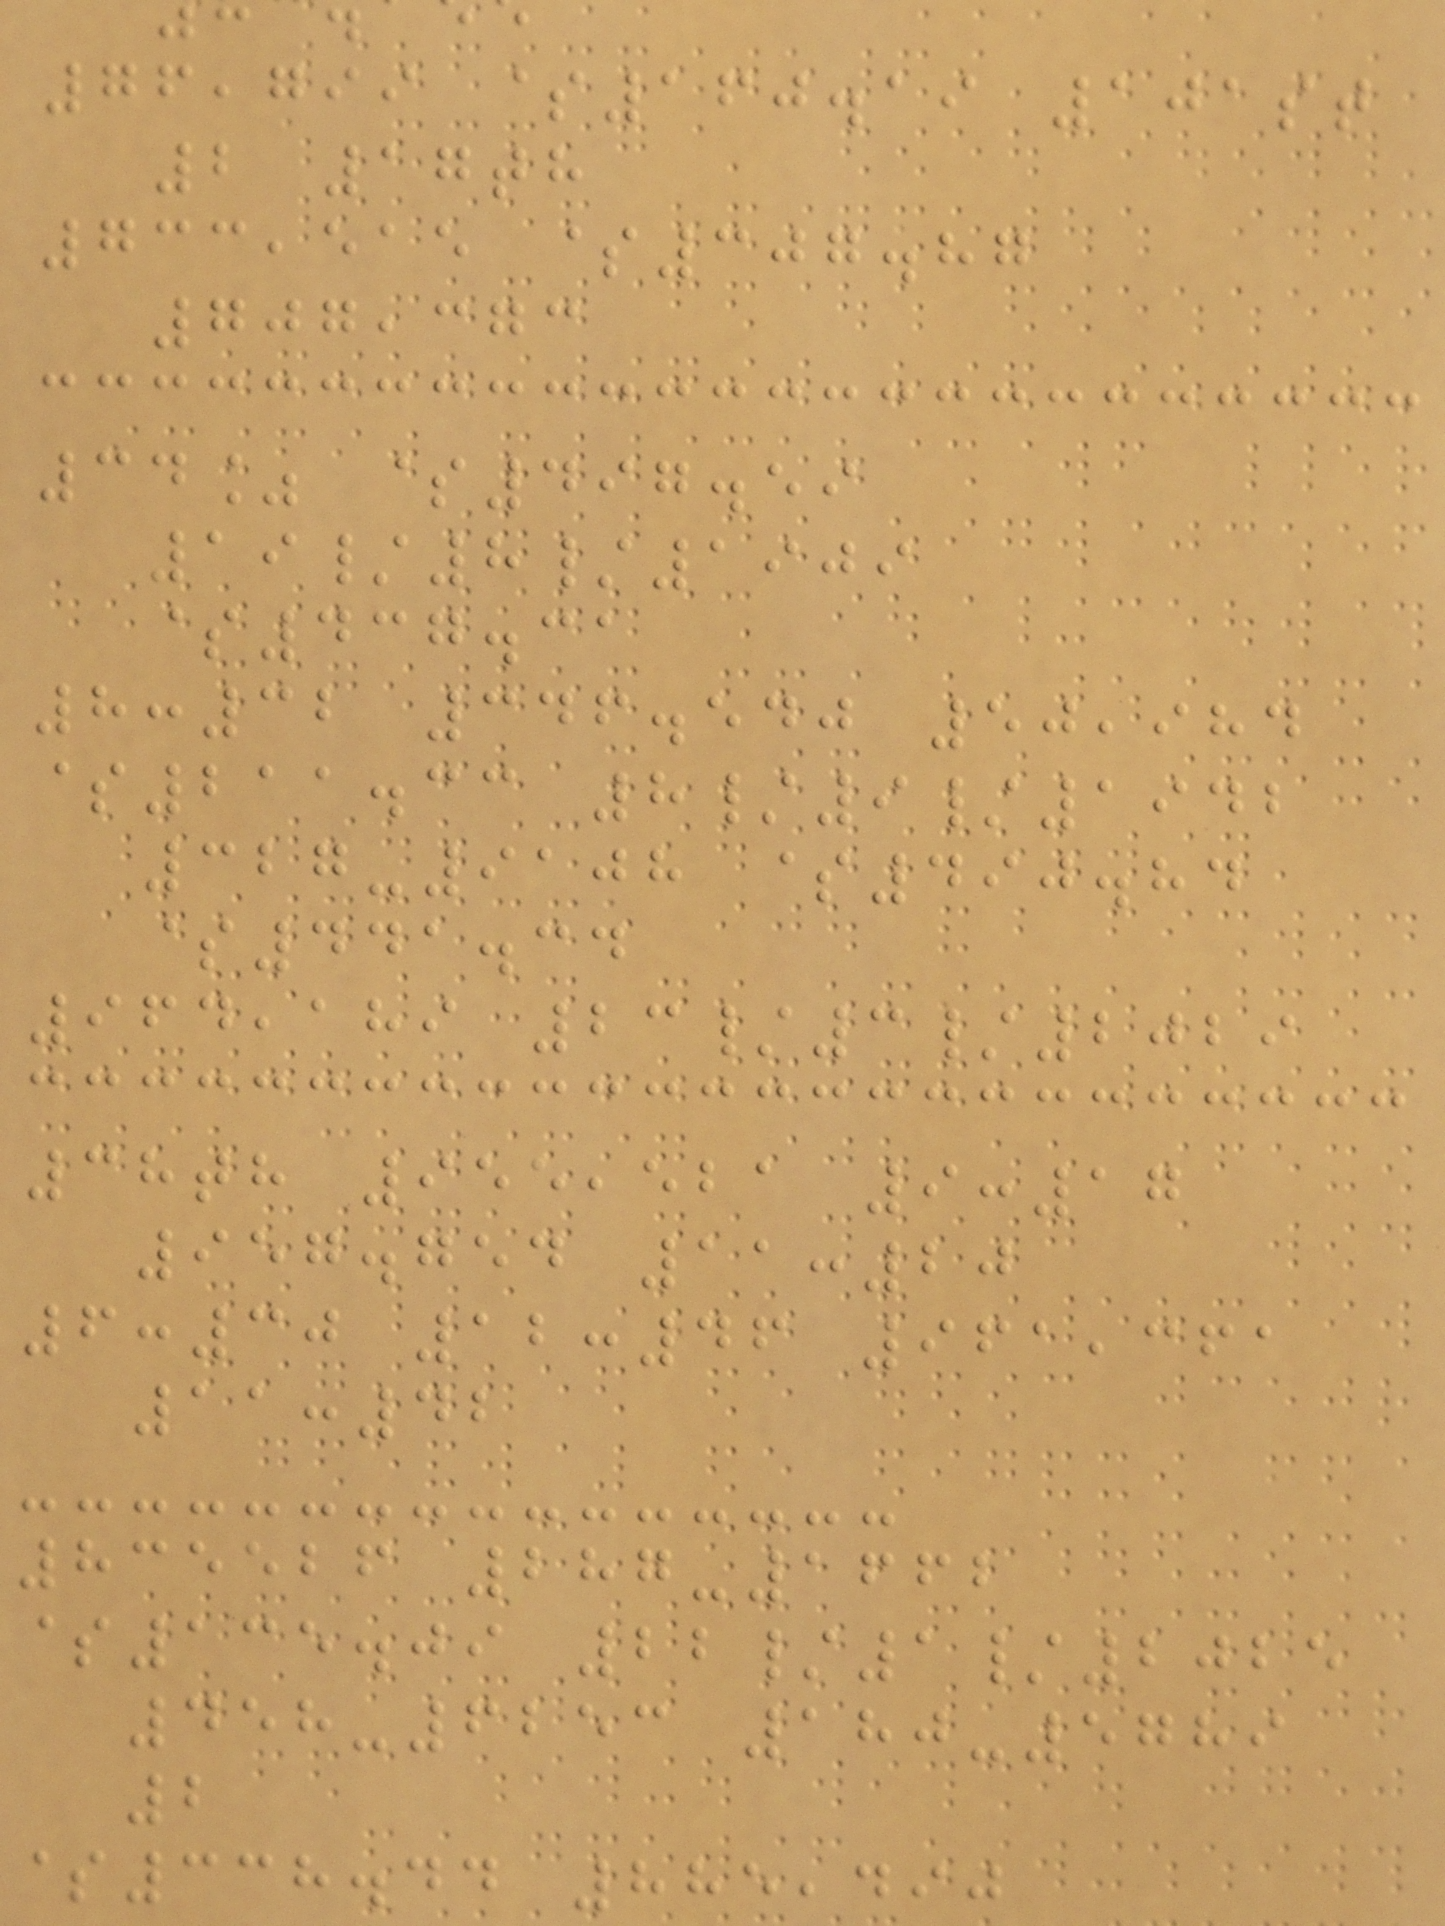76,799 $160.19 101st
2 17th
733,515 $307.87
707,373
34% $497.59
19/8/1909
$437.31
8:32 346.540 50,984
$211.33 8/9/1942
327-9108 $490.84
$441.34
964,189 23/3/2029
38th 955,521 9:17
957.754 11:20
6:30 12:46 961,361
11:42
835526 287-1662
$135.09 22/1/2025
458-6253 180-5789
2
$338.44 885,490
